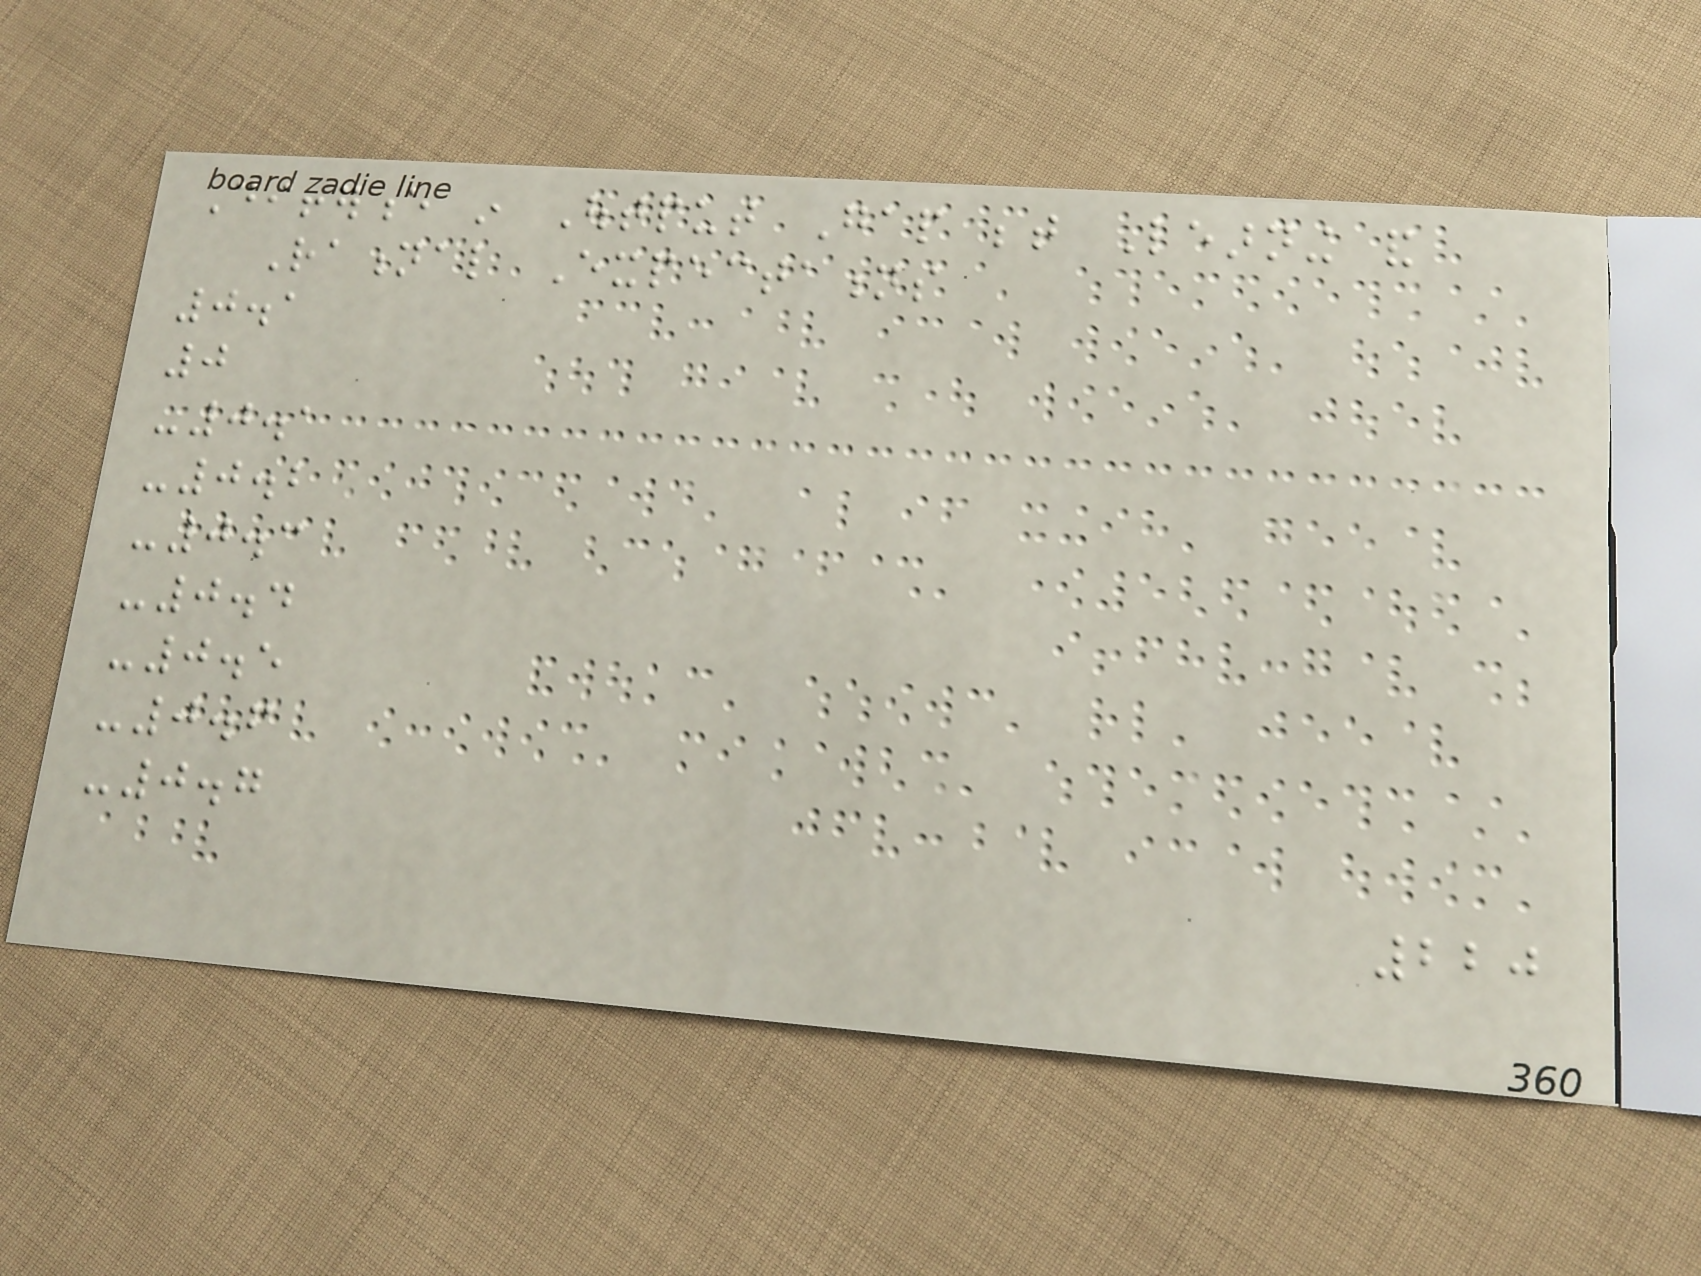Difference in Output Gap between Learning and
Rational Expectations
0.1
0
-0.1
-0.2
-0.3
-0.4
-0.5
-0.6
-0.7
220
